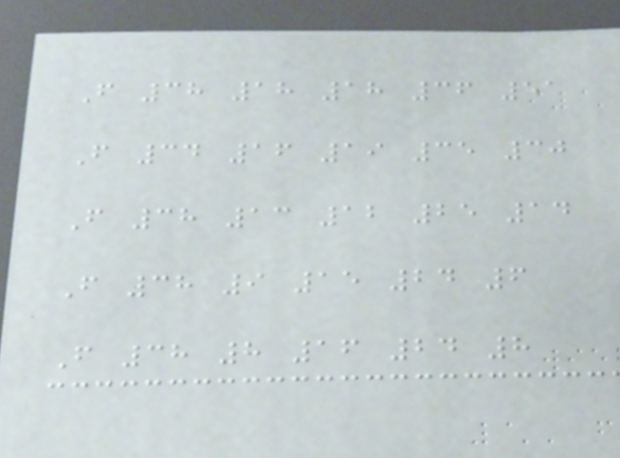F 38 18 18 36 51
F 34 16 19 35 30
F 38 13 12 25 14
F 38 9 15 24 6
F 38 8 16 24 8
